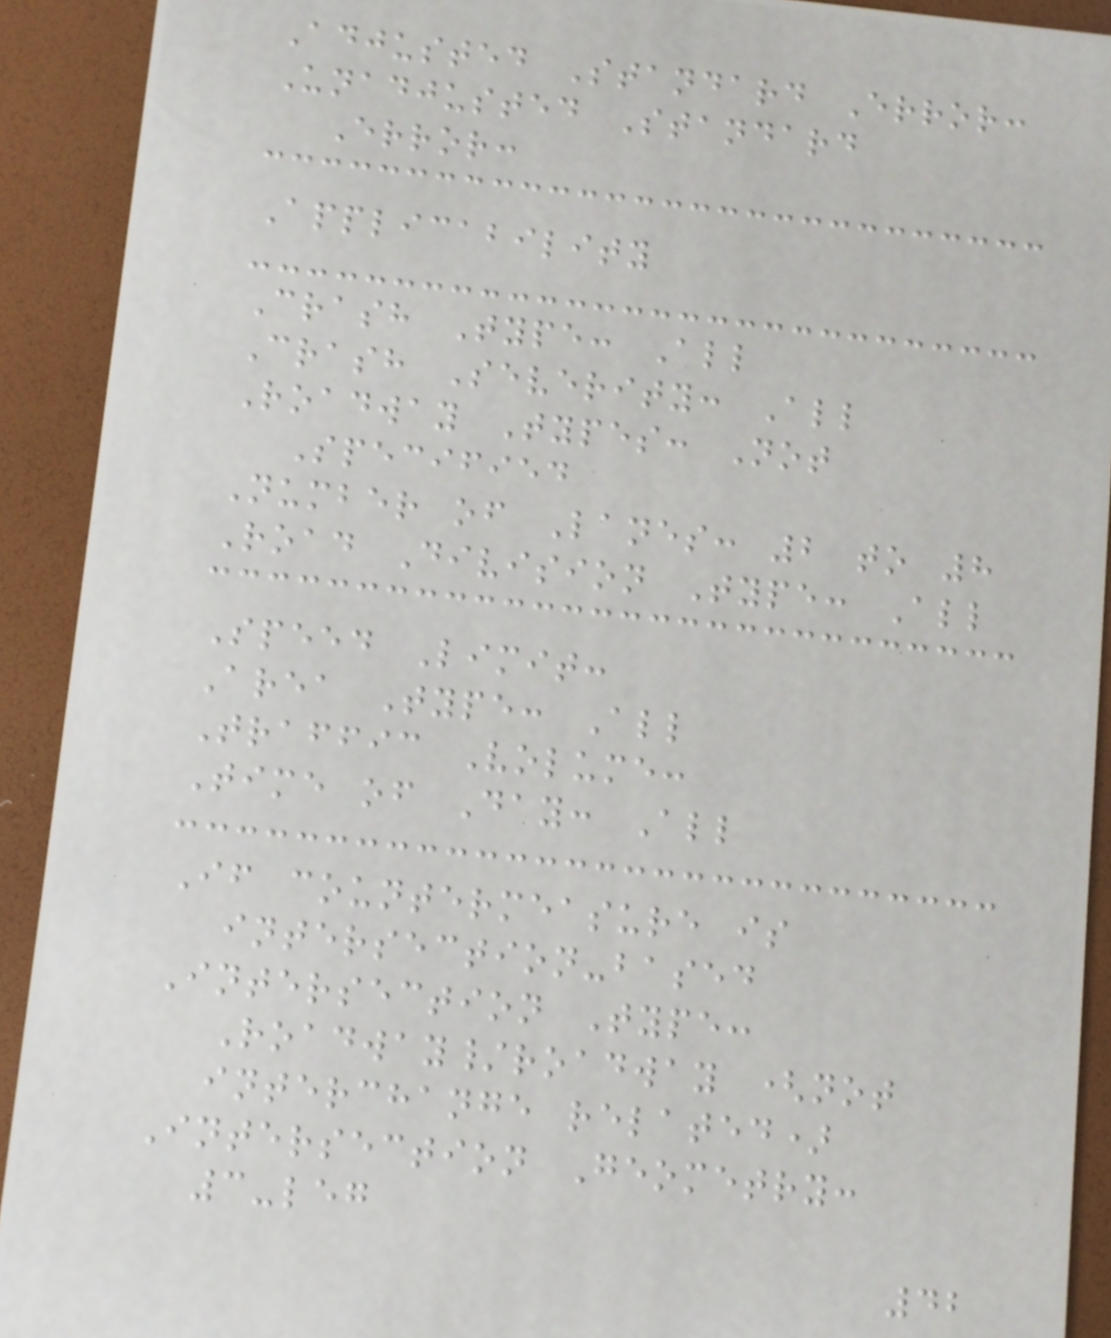Adjusted Standard Error:
Unadjusted Standard
Error:
Applicability
Crash Type: All
Crash Severity: All
Roadway Types: Not
Specified
Number of Lanes: 2 to 8
Road Division Type: All
Speed Limit:
Area Type: All
Traffic Volume:
Time of Day: All
If countermeasure is
intersection-based
Intersection Type:
Roadway/roadway (not
interchange related)
Intersection Geometry:
3-leg
42
